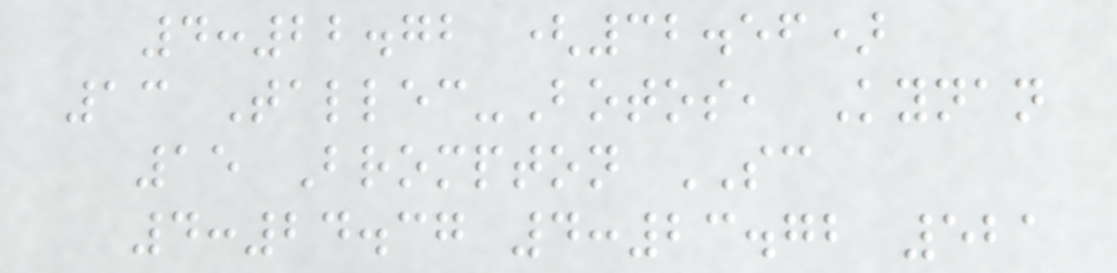4:22.72 (32.56)
13 Tallec-Botos, Kynan
15 Brompton SC
4:24.37 4:23.72 521
